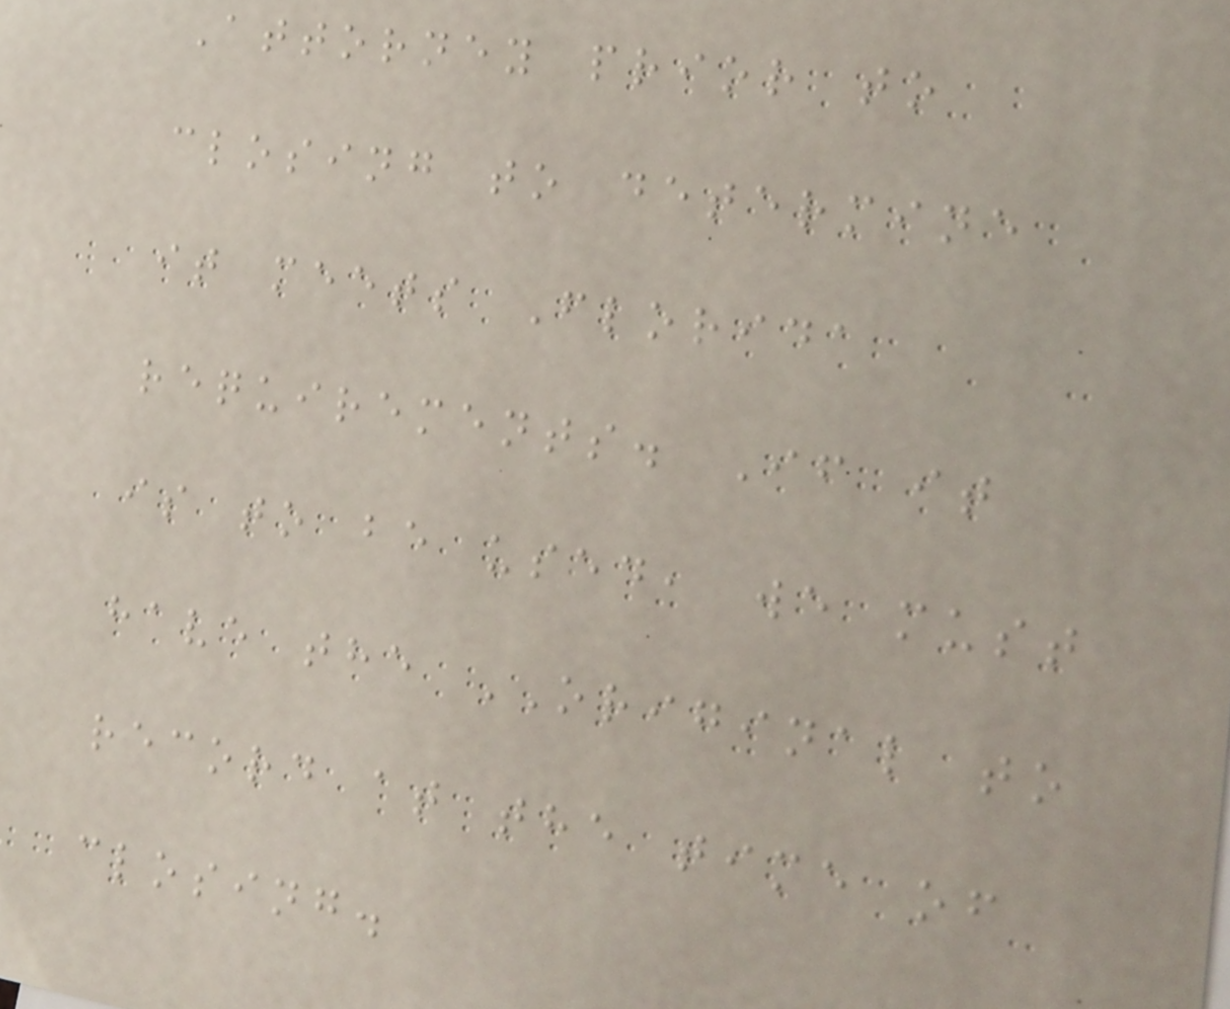Attorney prior to
closing to determine
it meets Florida
requirements. If it
is to be used, we must
have the ORIGINAL to
record at the time of
closing.
